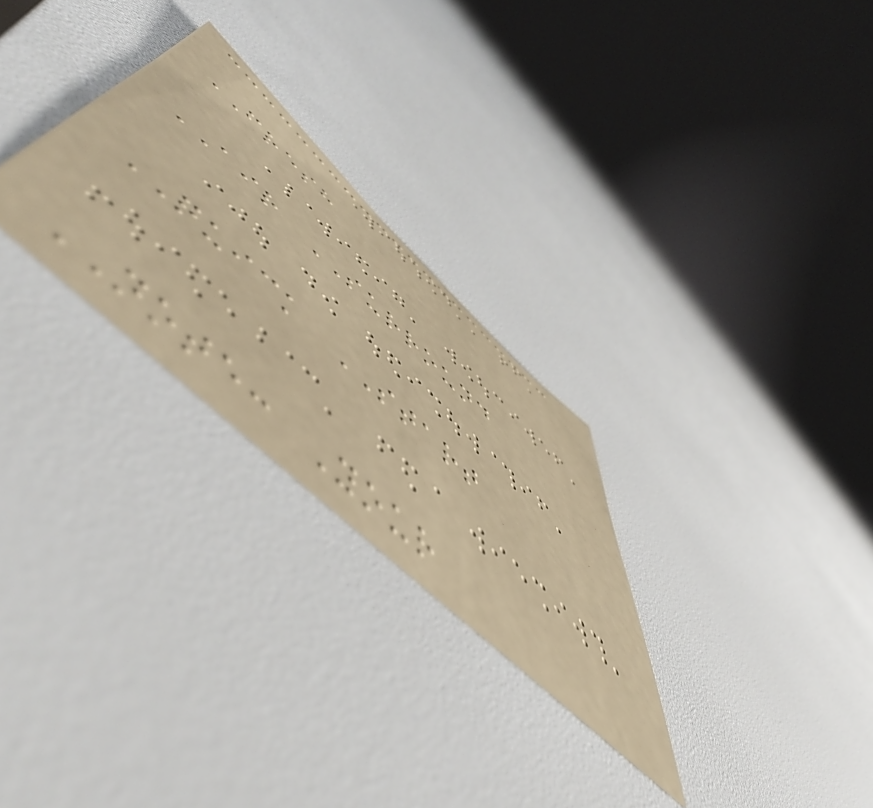FRESH
AIR SURROUND
QUICK START
NOTE: Your
